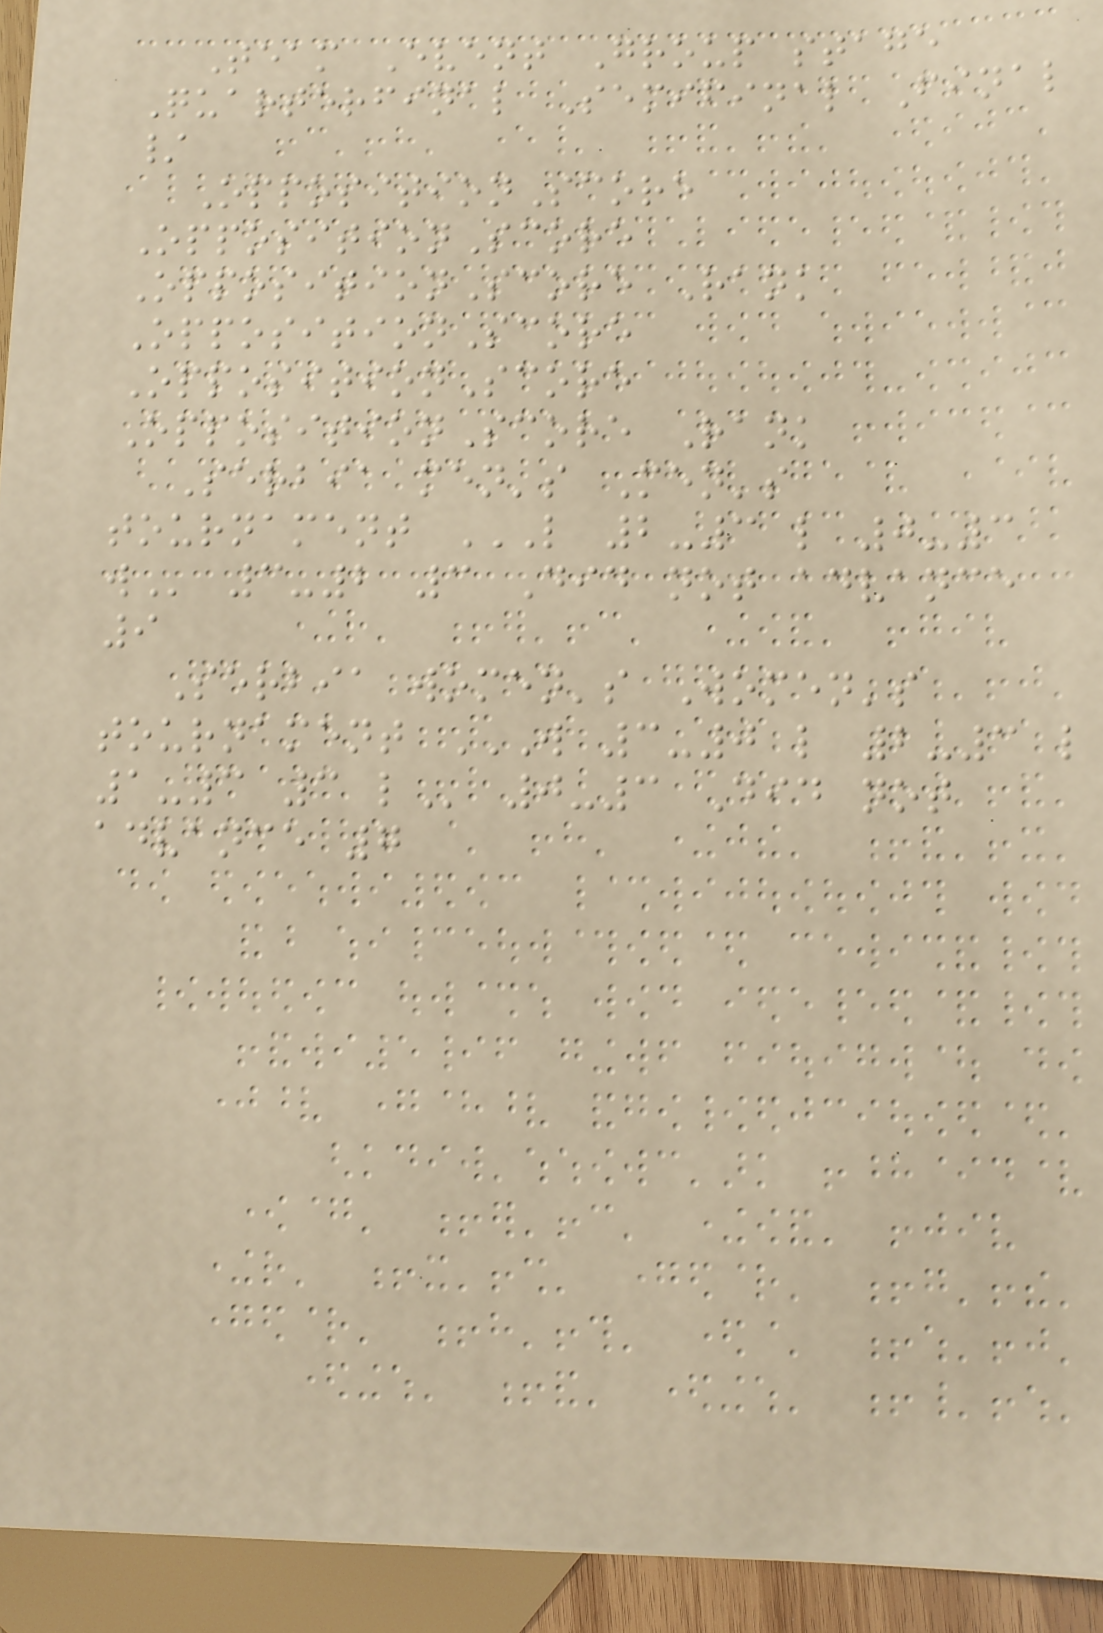Team Event Group stage
Quarterfinal Semifinal Final
/
OppositionScore
OppositionScore
OppositionScore Rank
OppositionScore
OppositionScore
OppositionScore Rank
Serbia men's Men's
tournament L 2-3 L 0-3
W 3-2 3 Did not advance
9
Serbia women's Women's
tournament W 3-0 L 2-3 L
1-3 3 L 0-3 Did not
advance 7
